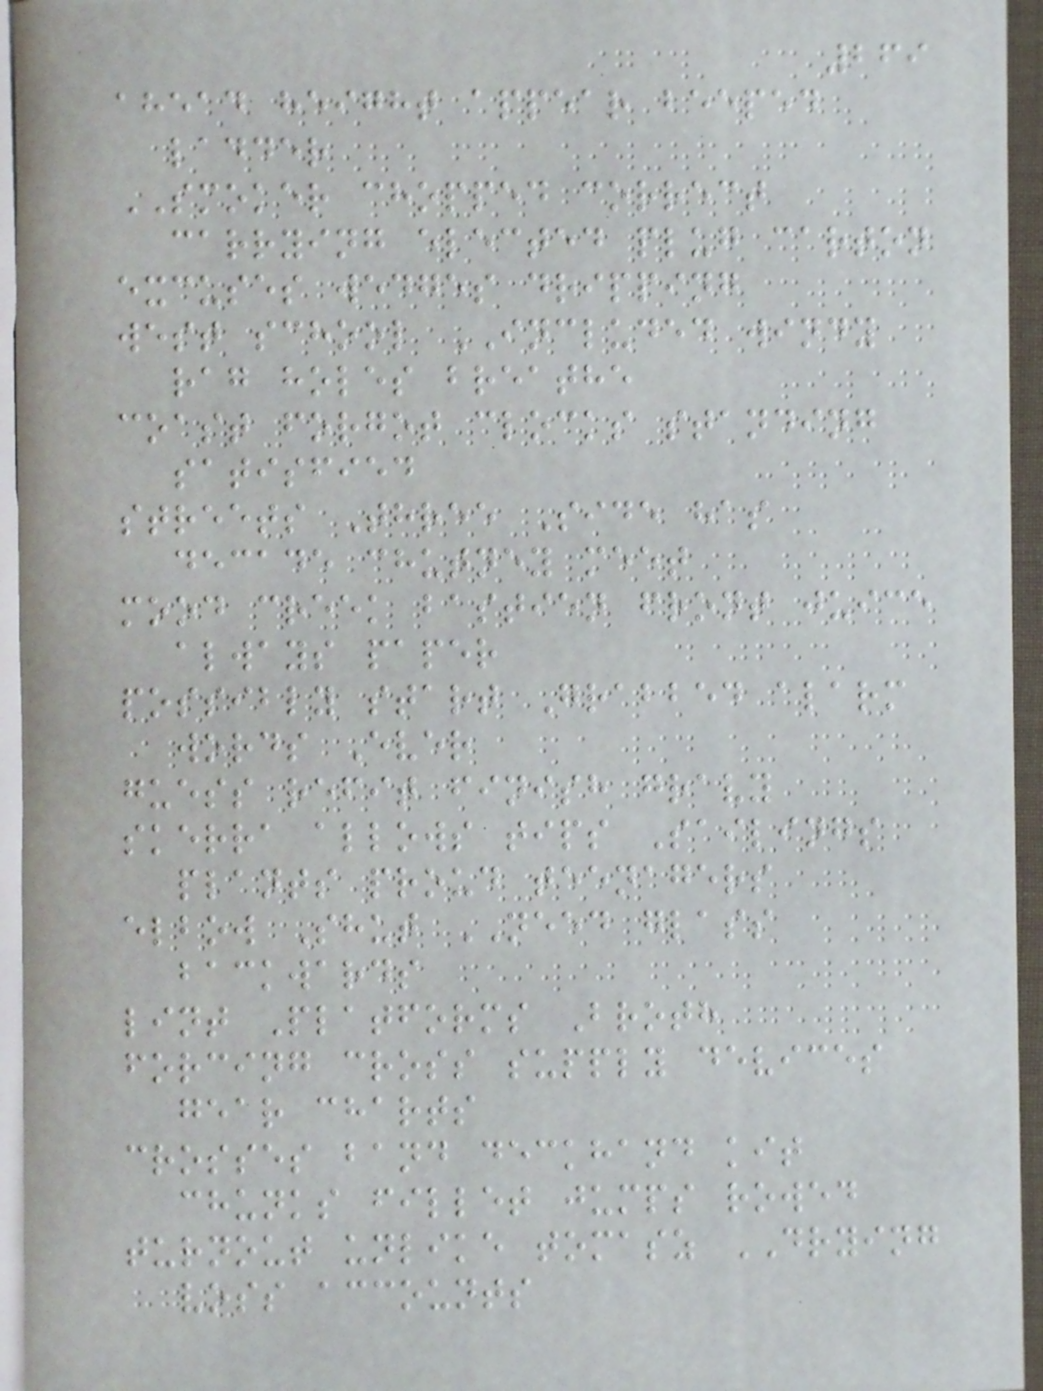269
ahead height appear beeped
ladder
SMOKER chopped correct
carrying elected plug carton
excuses wedges dripping
west school INCLUDED windy
rag holes breathe
coast forgot clocks standing
satisfied
streets Three Side has
decade chutney meet
mood creek bastien front juice
always paper
possibly start Grabbed alarm
words Ever
guess refit finish gravy
skerra allows tips Sailings
plants proud teenagers
elbow Shut NEED glass
backwards
lint Platforms Broth
forcing cross supply devices
gear charts
crosses band deckhand kit
chunks fillet jumps rowed
turnout unlike tomasz DRYING
voss accounts
